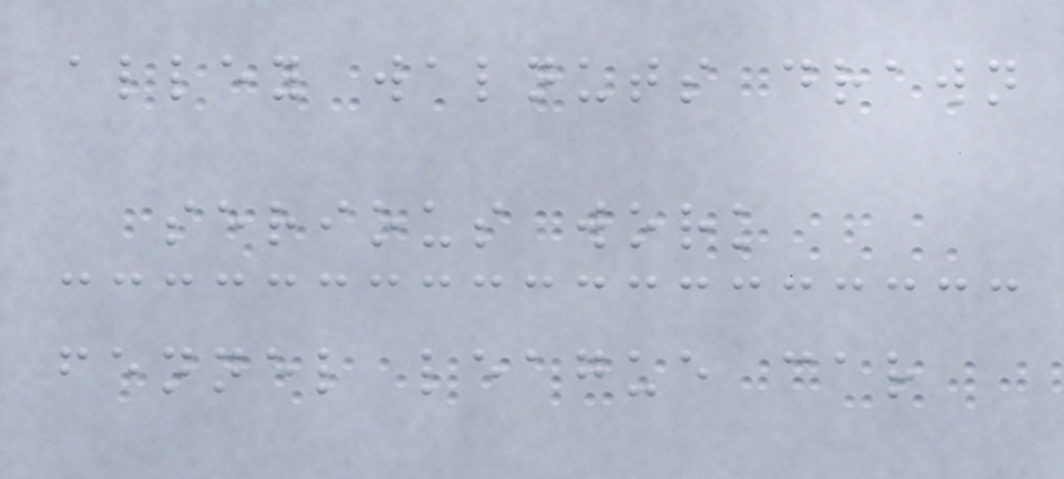alley walnuts drawn
serious work
fennel league car
